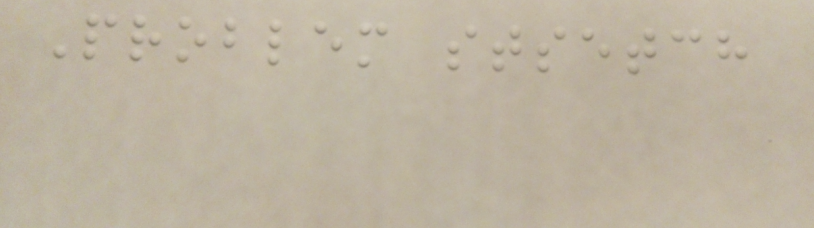Problem stsetch
